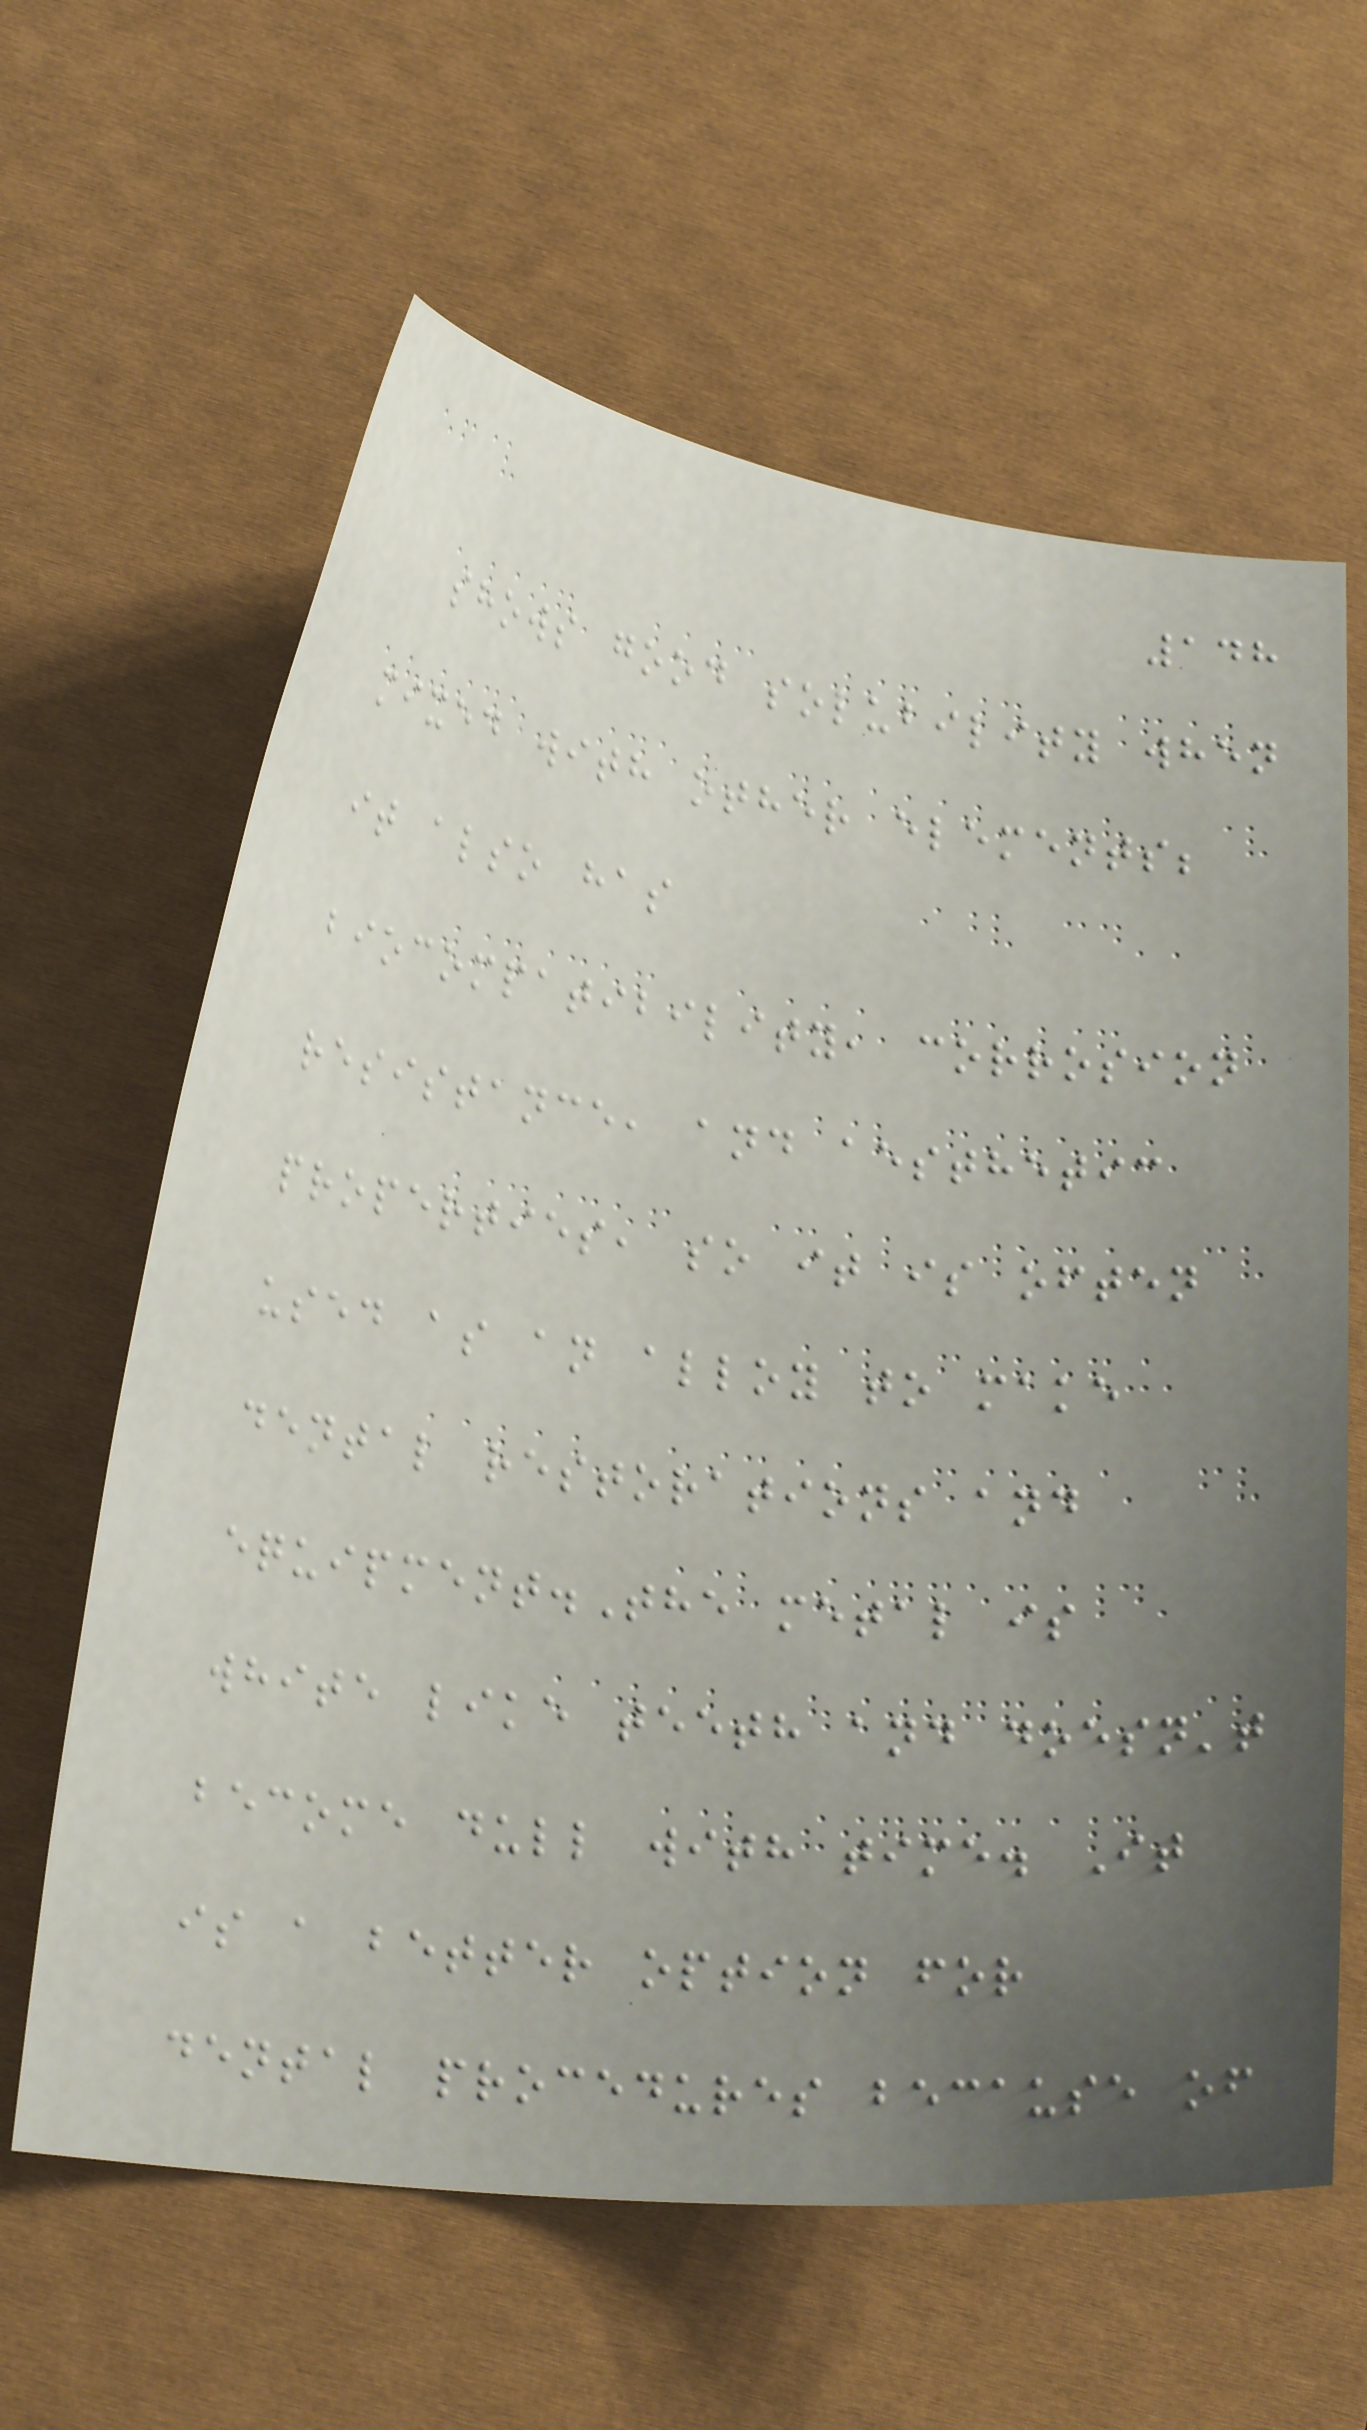148
shows good solubility when
mixed with other elements;
it also has
biocompatibility, corrosion
resistance, and aesthetic
properties, so it is often
used as an alloy to make
dental restorations and
equipment.The metal is
white like teeth and doesn't
become dull with time. It
is a better option for
dental procedures because of
